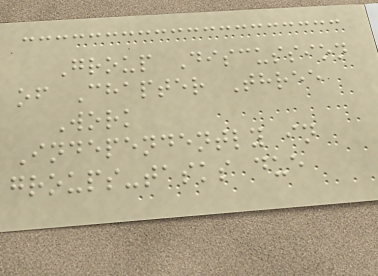Group Discussion
of Chapter Three
Work
Independently in
groups-tasks due
